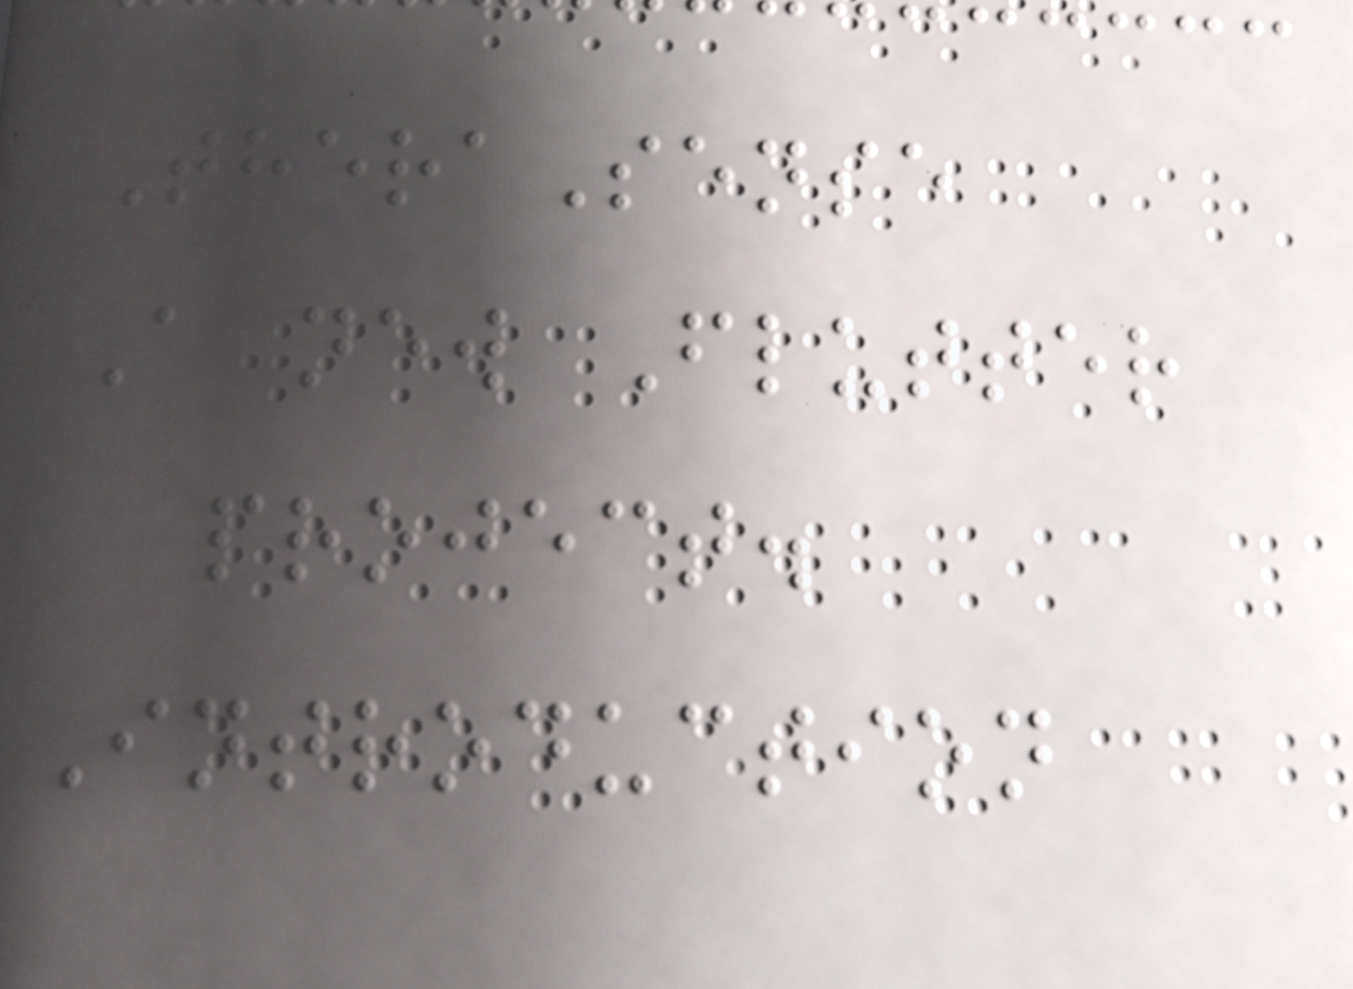TheraSense
A new Flutter
project.
Introduction
